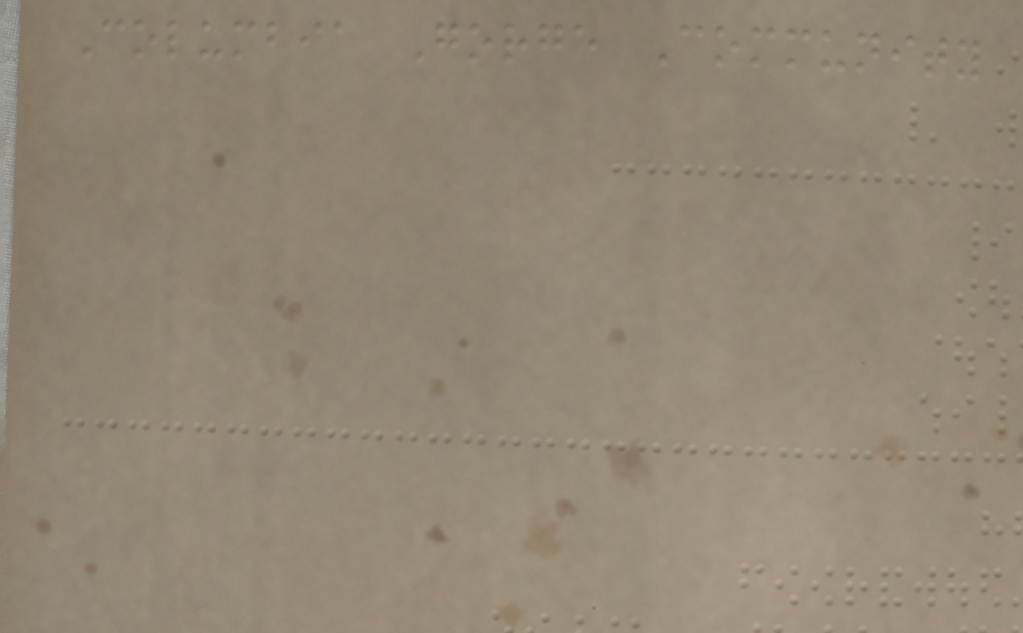Columbia Gorge Community
